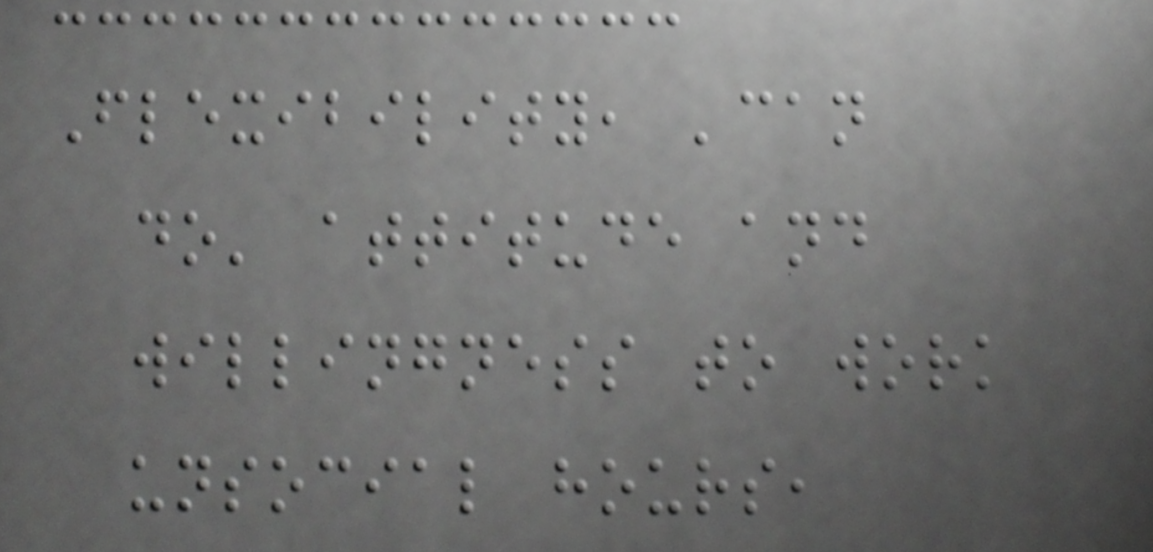Flexibility, 'can
do' attitude and
willingness to work
unsocial hours,
